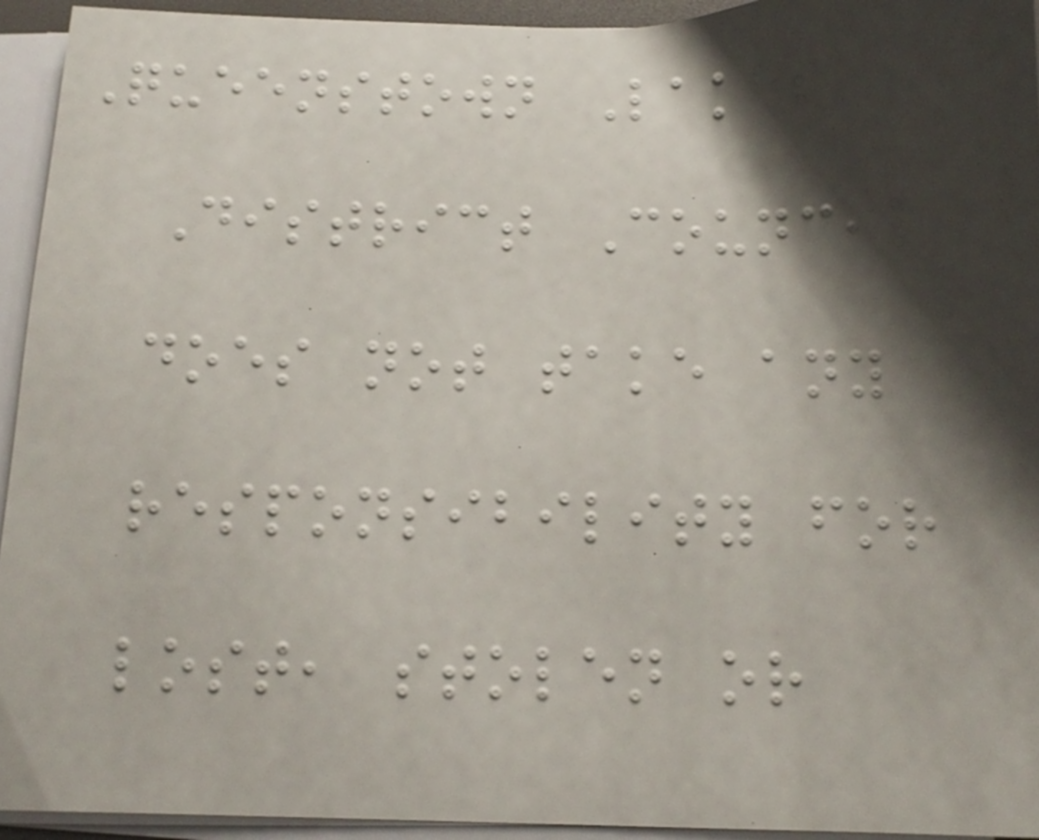Queenstown Lakes
District Council
does not take any
responsibility for
lost, stolen or
